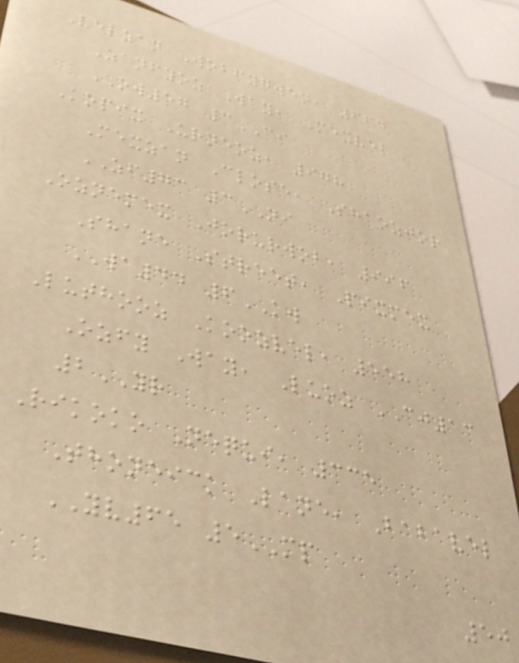Velzan Wobfygwen, 664
Zanfyoz Way, Mexvel
OW57 3CI
Kopix Urneoz, 978
Mexzan Close, Shaozjor
ZF73 3NI
Oznemex Jorurwob, 996
Shane Street, Pixmex
WA44 6KW
Luthooz Koozvel, 558
Ozfy Way, Luoz CJ13
2YR
Rikoko Nequi, 335
Thoneick Lane, Babavel
YV65 5MP
50
